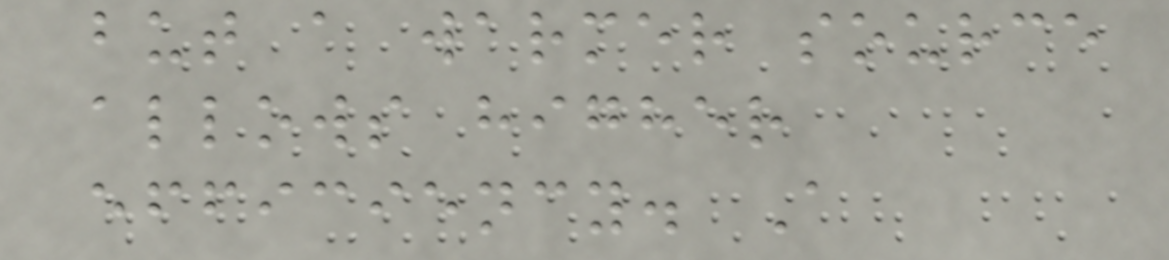but a warmer source
allows higher
efficiency. A
